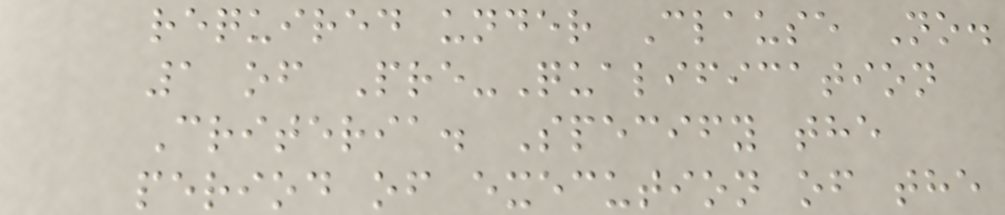required under Clause No.
1 of Pre-Qualification
Criteria. Specify the
period of execution of the
